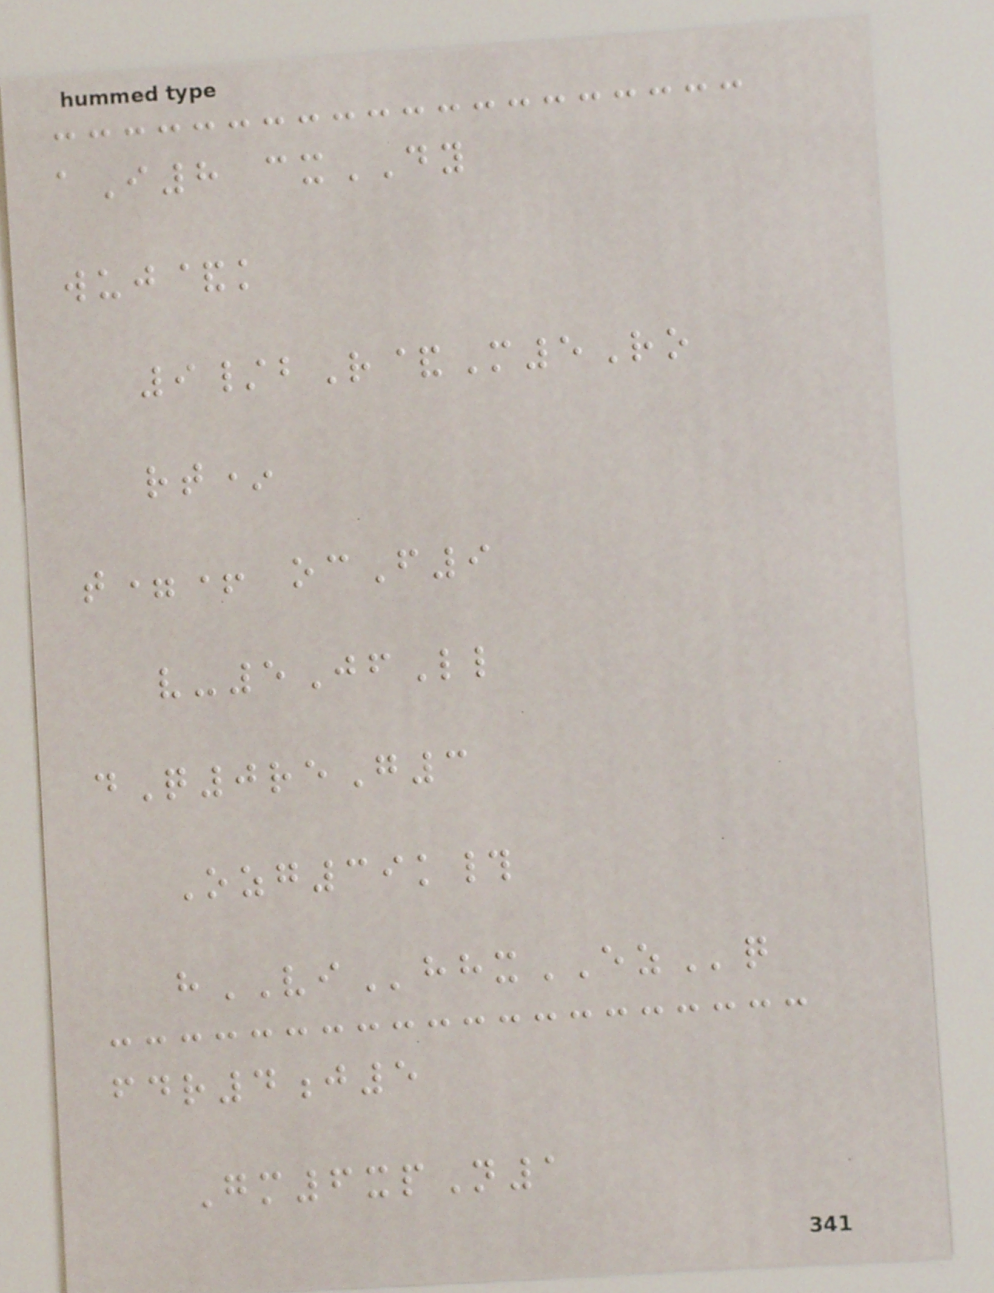aI8 cxDY
wuj&k
9/bR&M5Ro
rt*
t=+ ocF9
v-5JfLl
dQ0reG3
Ozg39k#
hVIhhxEZq
fdr4j5
Gm6xpN1
